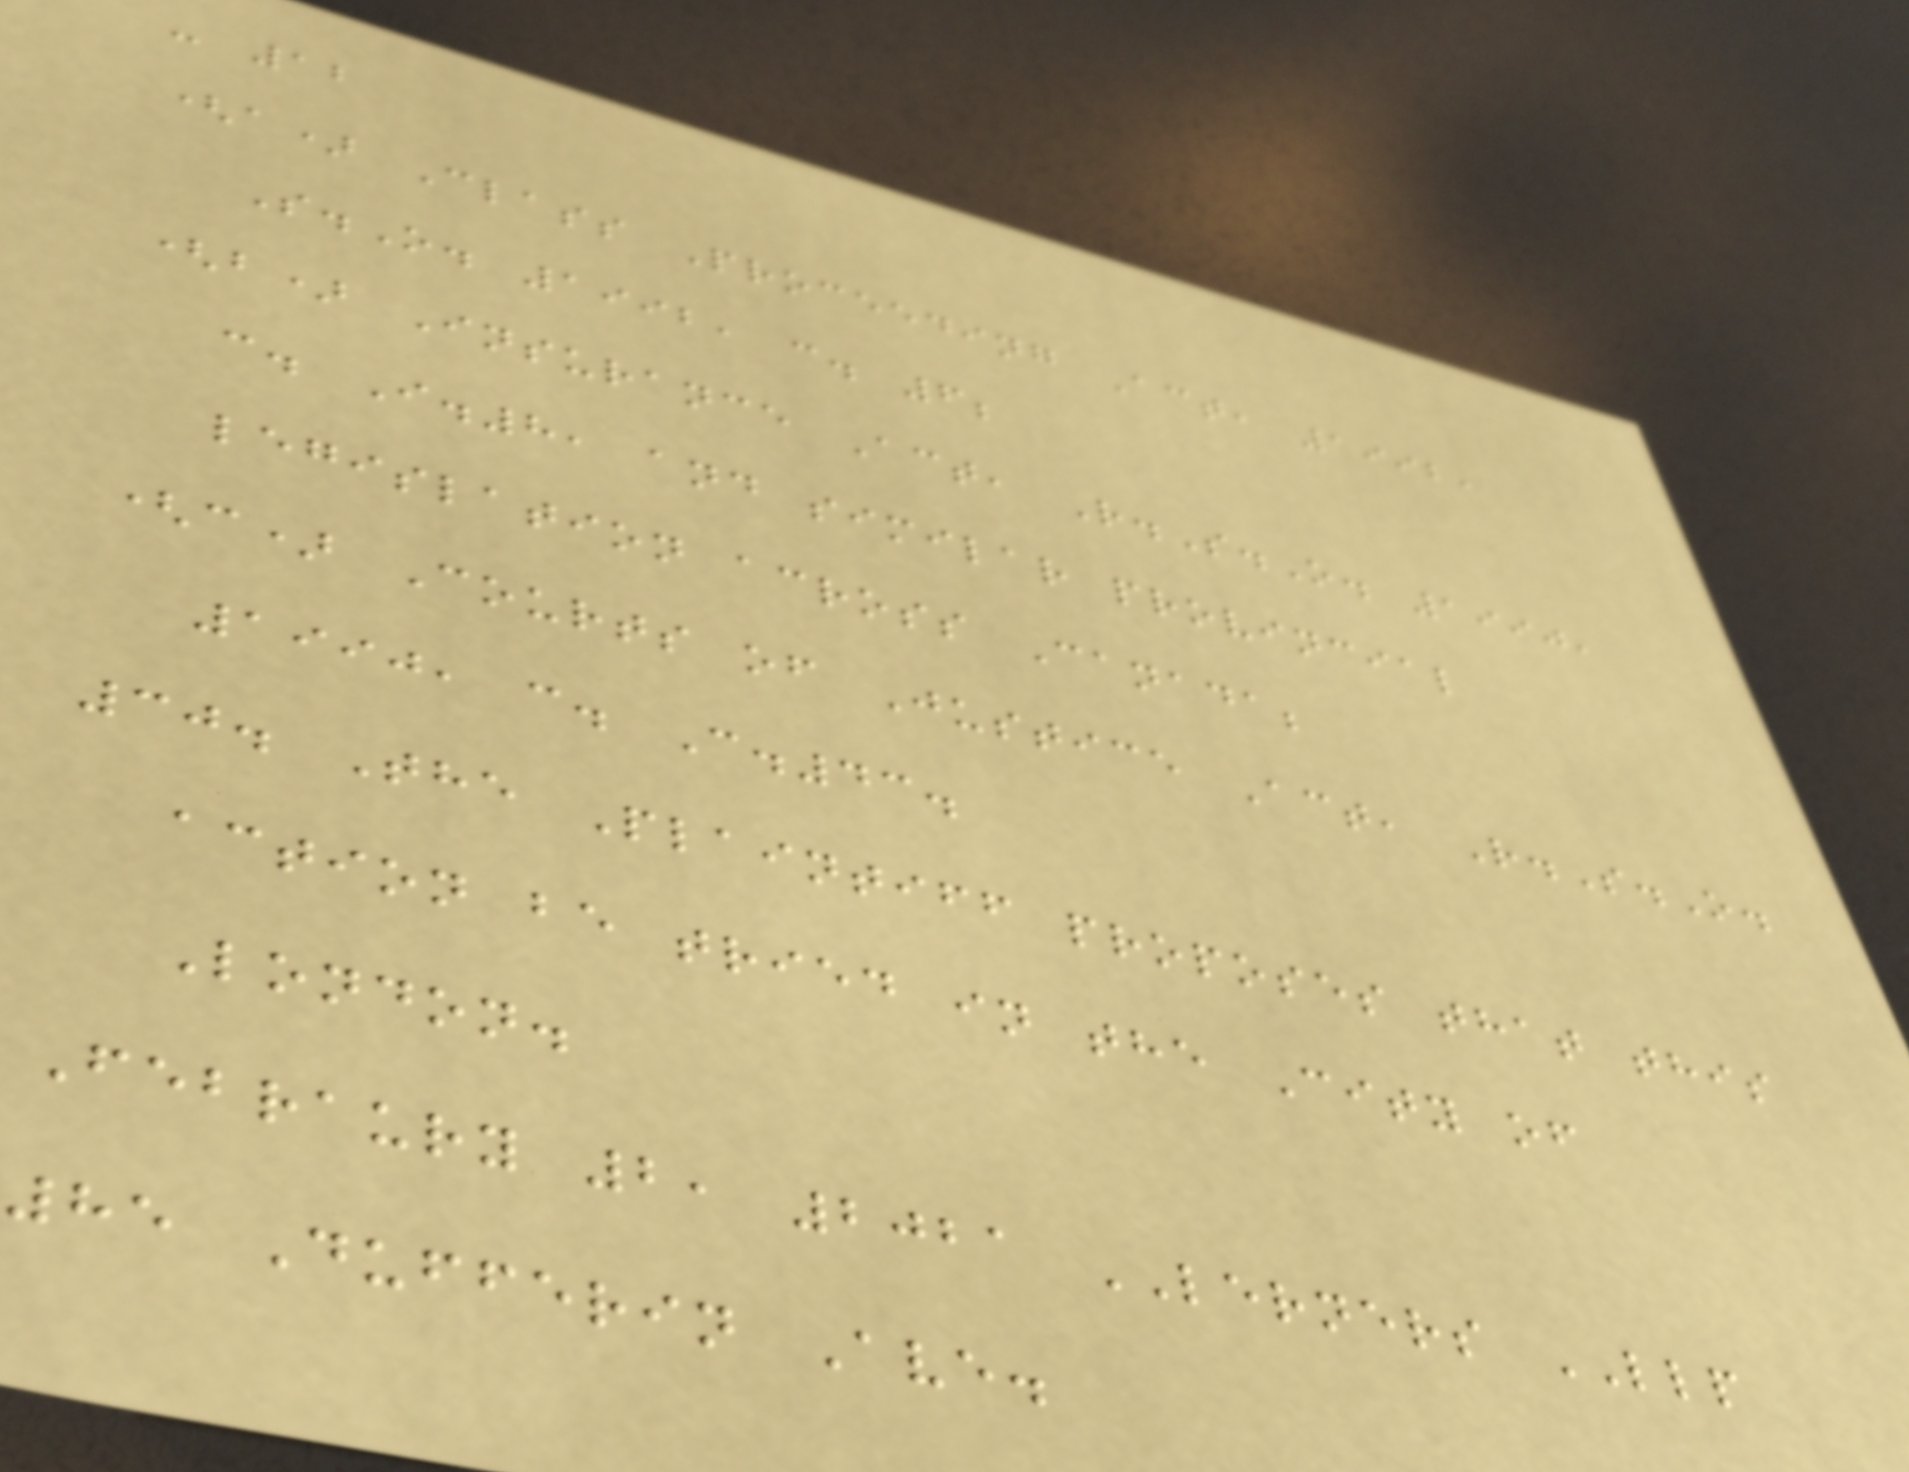- 12
(a) Class Proceeding Act, 1992,
S.O. 1992, c. 6;
(b) Insurance Act, R.S.O. 1990,
c. I.8, and similar provincial
legislation across Canada;
(c) Courts of Justice Act, R.S.O.
1990, c. C.43.
30. The Plaintiff proposes that this
action be tried in the City of
London.
Febraury 2, 2021 LERNERS LLP
85 Dufferin Ave.
